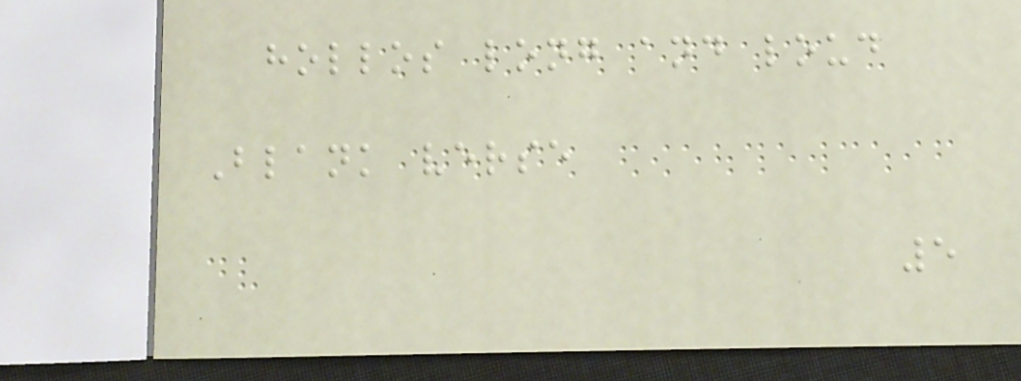hollos long and loud
Blank verse
5
